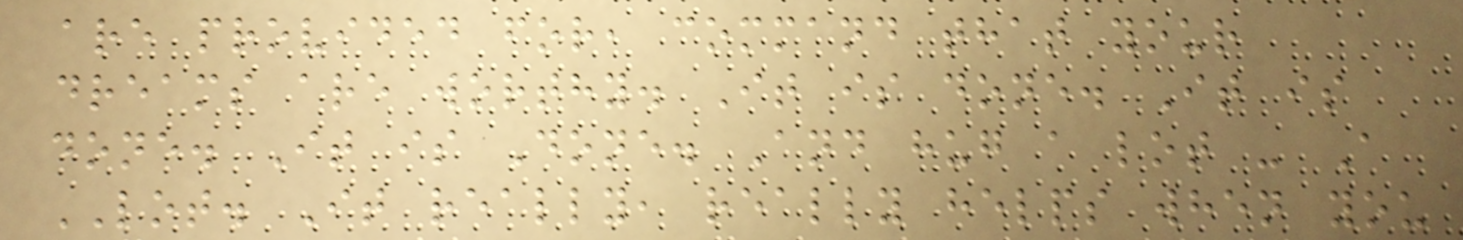are provided for, command that your
dreams are worthy. It is done. It is
done. It is Done. And hug a lot - A
LOT. It really, really helps when you
